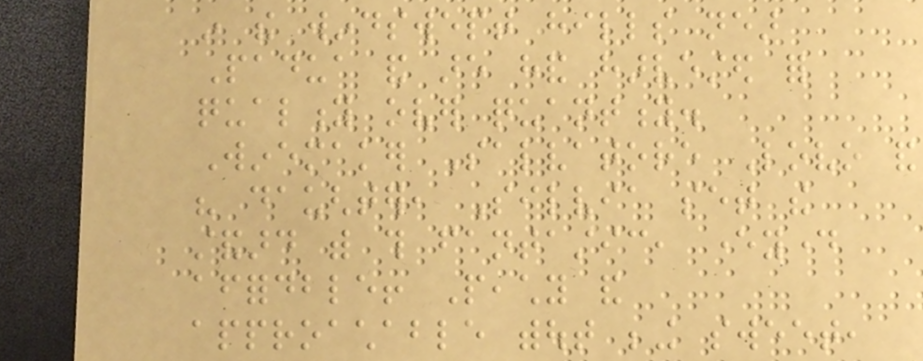in the windswept hills near
Padua and are hand harvested for
quality over quantity.
Winemaker Salvatore Lovo and
his daughter, Silvia set the
standard with this fantastic, everyday
affordble! Peachy and
approachable without being sweet,
